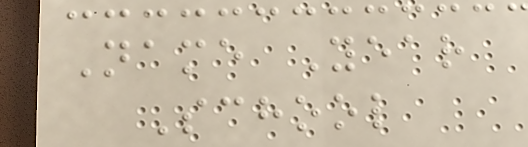Name Year
School
